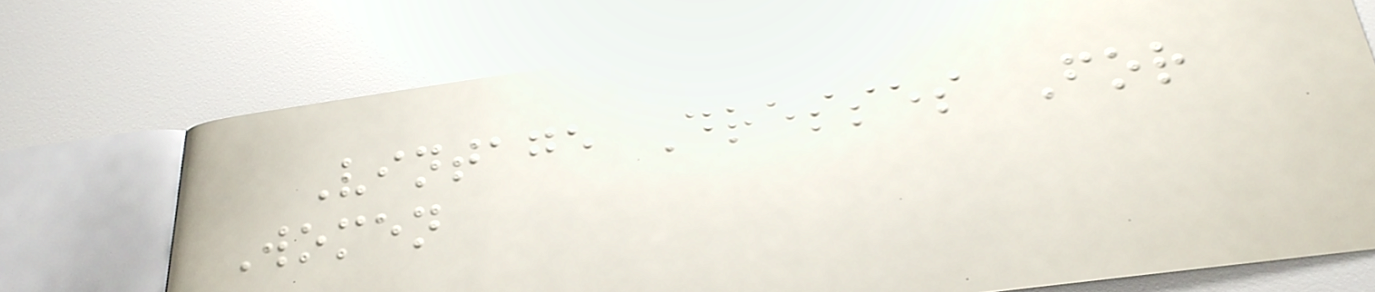Vintage Dresses For
Women
